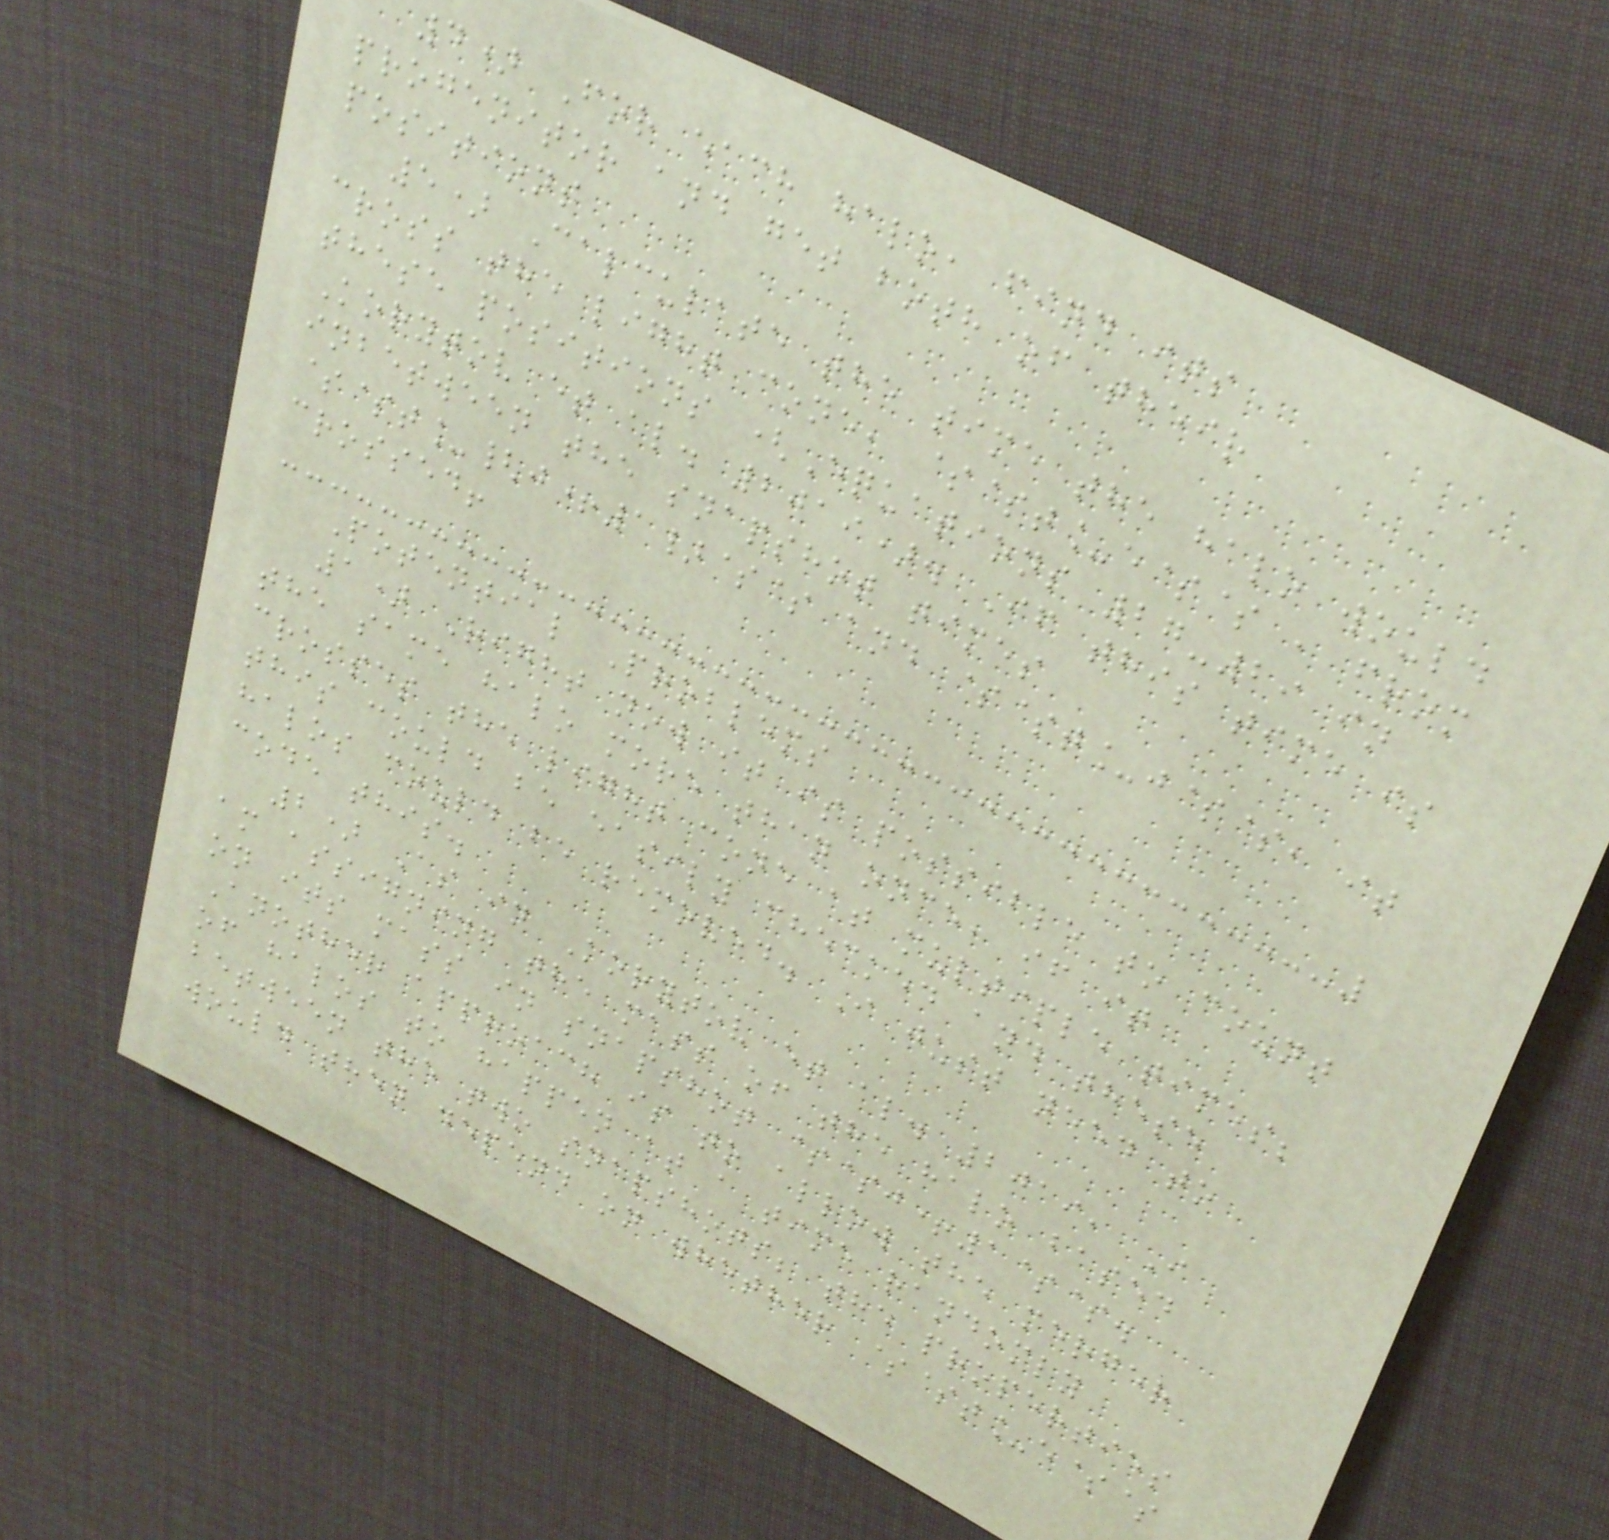4) For each halo, find its
progenitor and get both of their
positions
5) Calculate the time the halo would
cross the light cone, $$t_e$$ , from
these positions (Equations 27-29 in
Korytov et al. 2019). If this time is
inbetween the snapshot times
$$t_{j+1}$$ and $$t_j$$, it
crossed!
Potential Problems
1) Right now it is possible to count
the same halo more than once, if it
crosses the light cone at multiple times;
this could be easily checked and these
halos could be removed. I just need to
code this.
2) As in Korytov et al. 2019, I
am assigning the mass of the halo based
on its mass in snapshot $$j+1$$.
Another approach is to allow the merger
of halos to happen at a time randomly
between the two snapshots; the properties
would then depend on whether $$t_e$$
